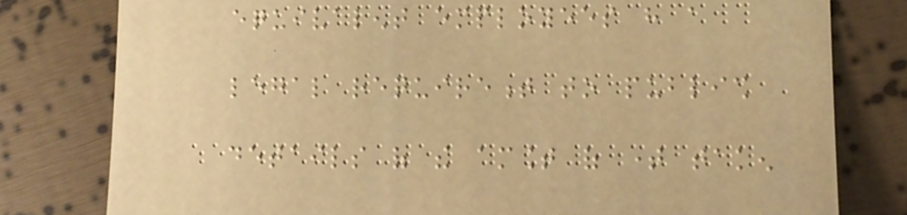equivalent employees have a
legal requirement to publish
details of the amount of time taken
